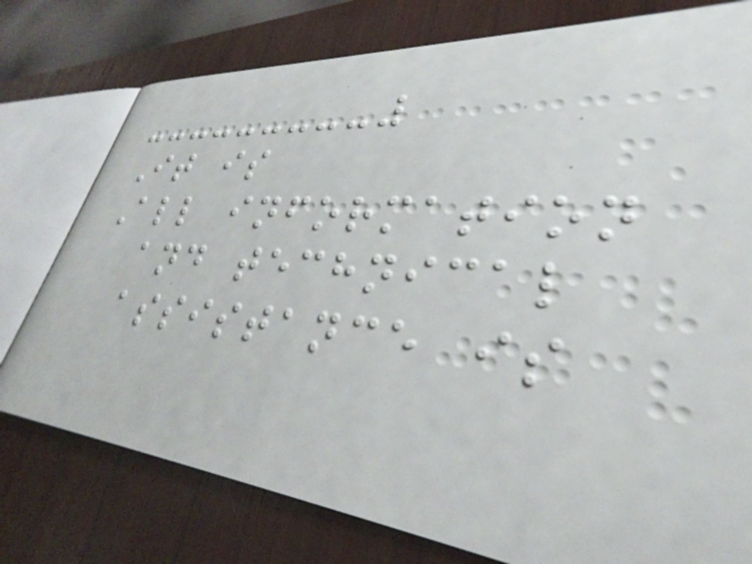It is
All information
and technical
assistance is
